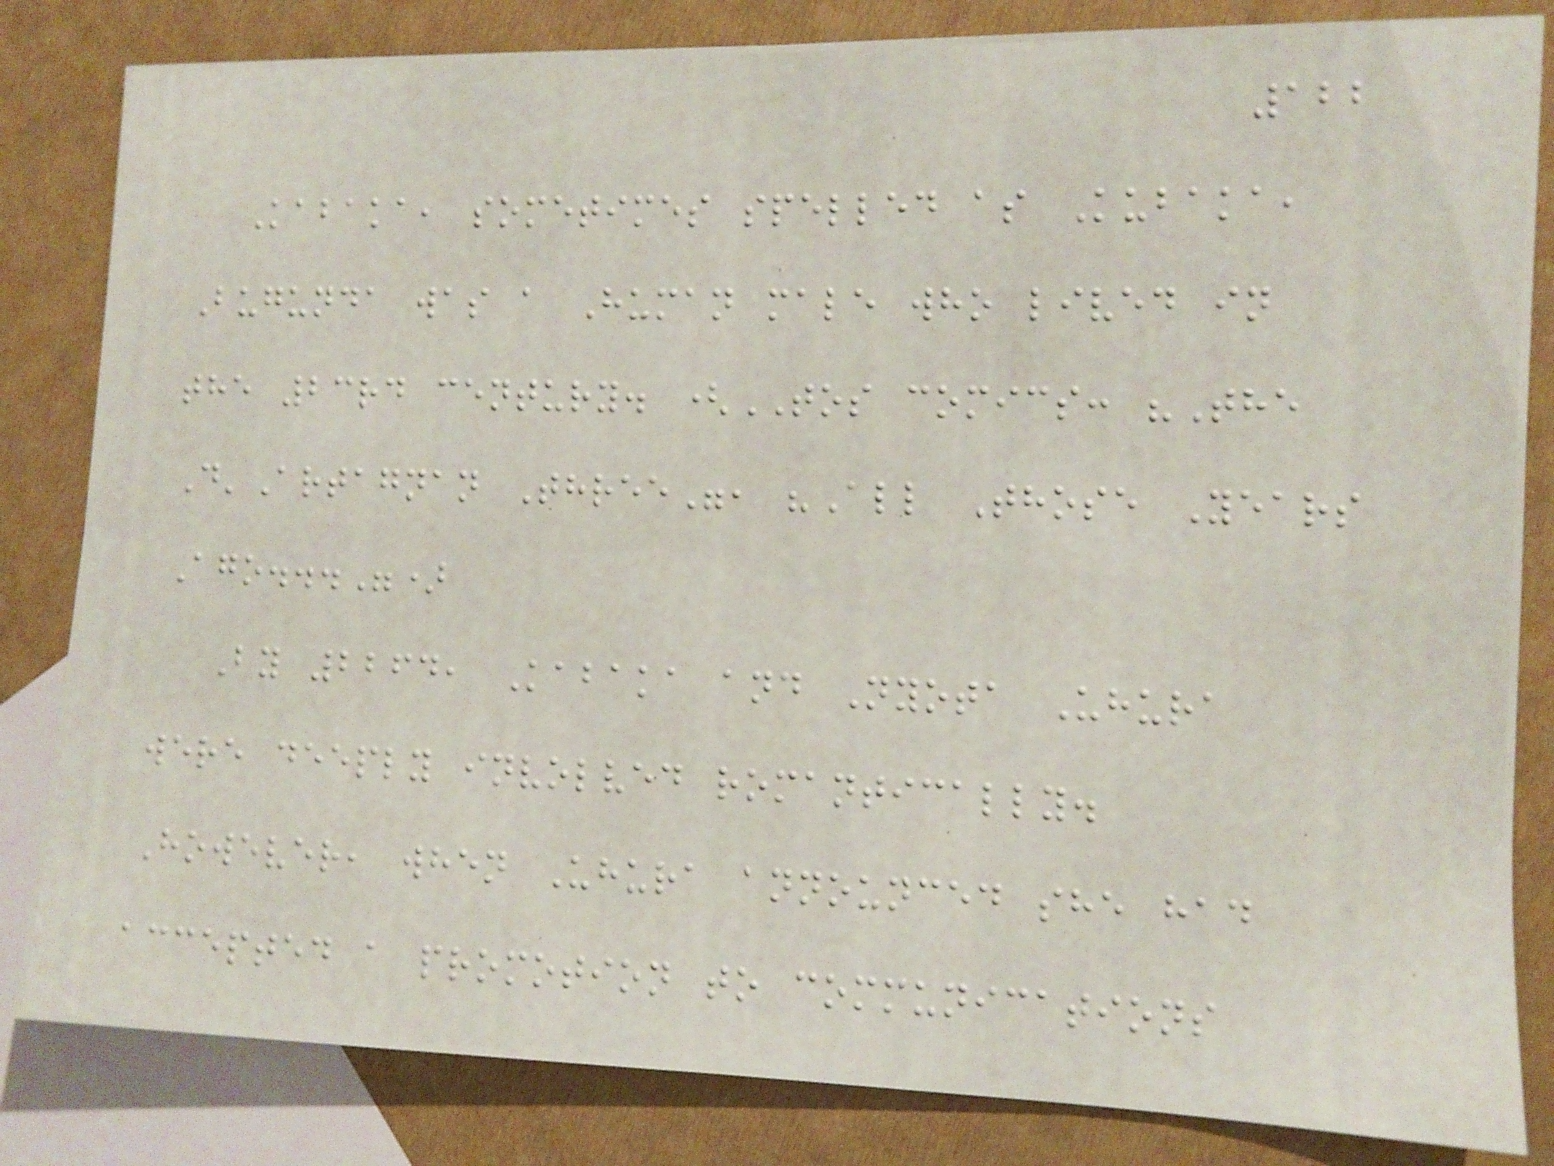122
Kabaka, sometimes spelled as Kubaka,
Bugunda was a Human male who lived in
the 23rd century. (TOS comics: "The
D'Artagnan Three", "All Those Years
Ago...")
By 2264, Kabaka and Nyota Uhura
were deeply involved romantically.
However, when Uhura announced she had
accepted a promotion to communications
